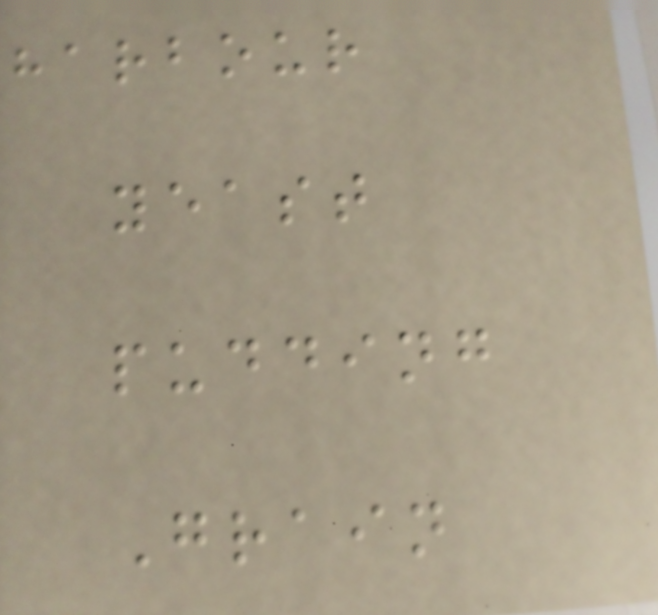harbour
yeast
pudding
Grain
